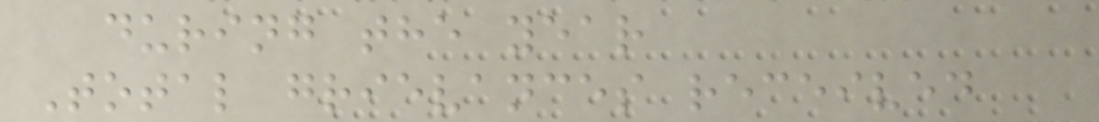during the year
Total grievances received
